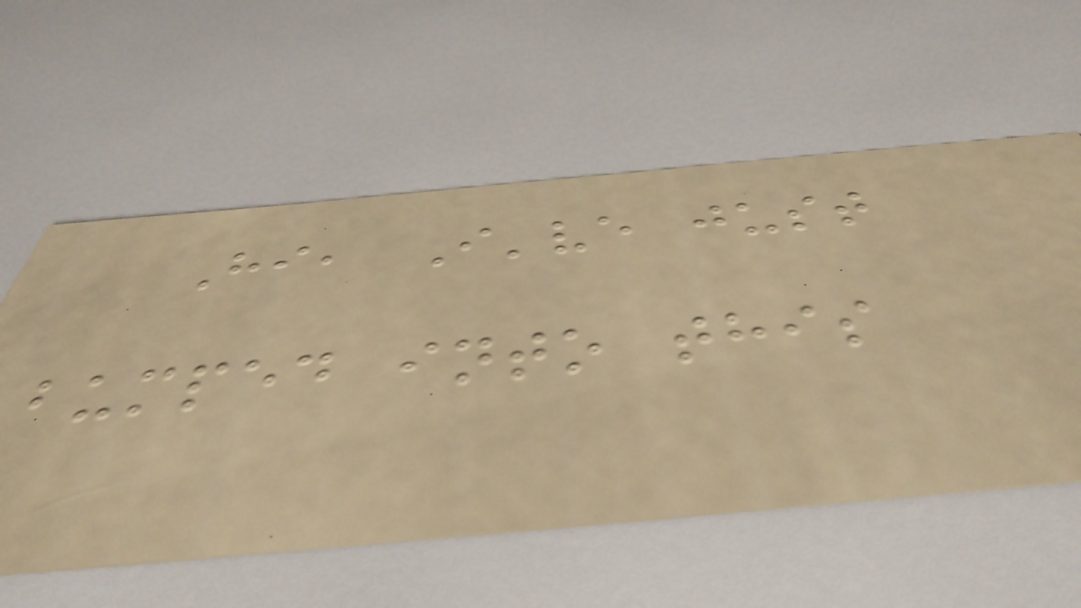Hi, I've just
bumped into this
